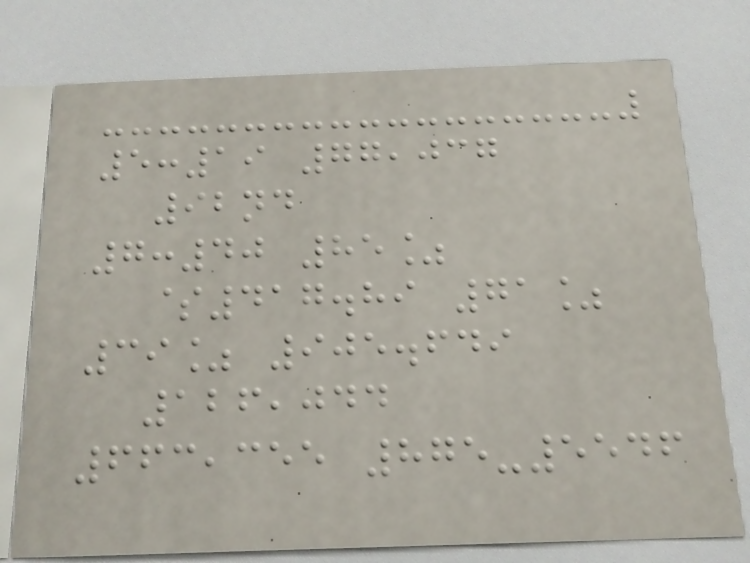5:19 77,037
92nd
7:40 85%
$417.89 71%
39% 905.649
126,044
663,355 875-5546
